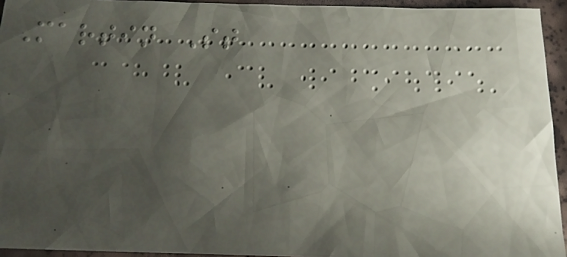Martin St
